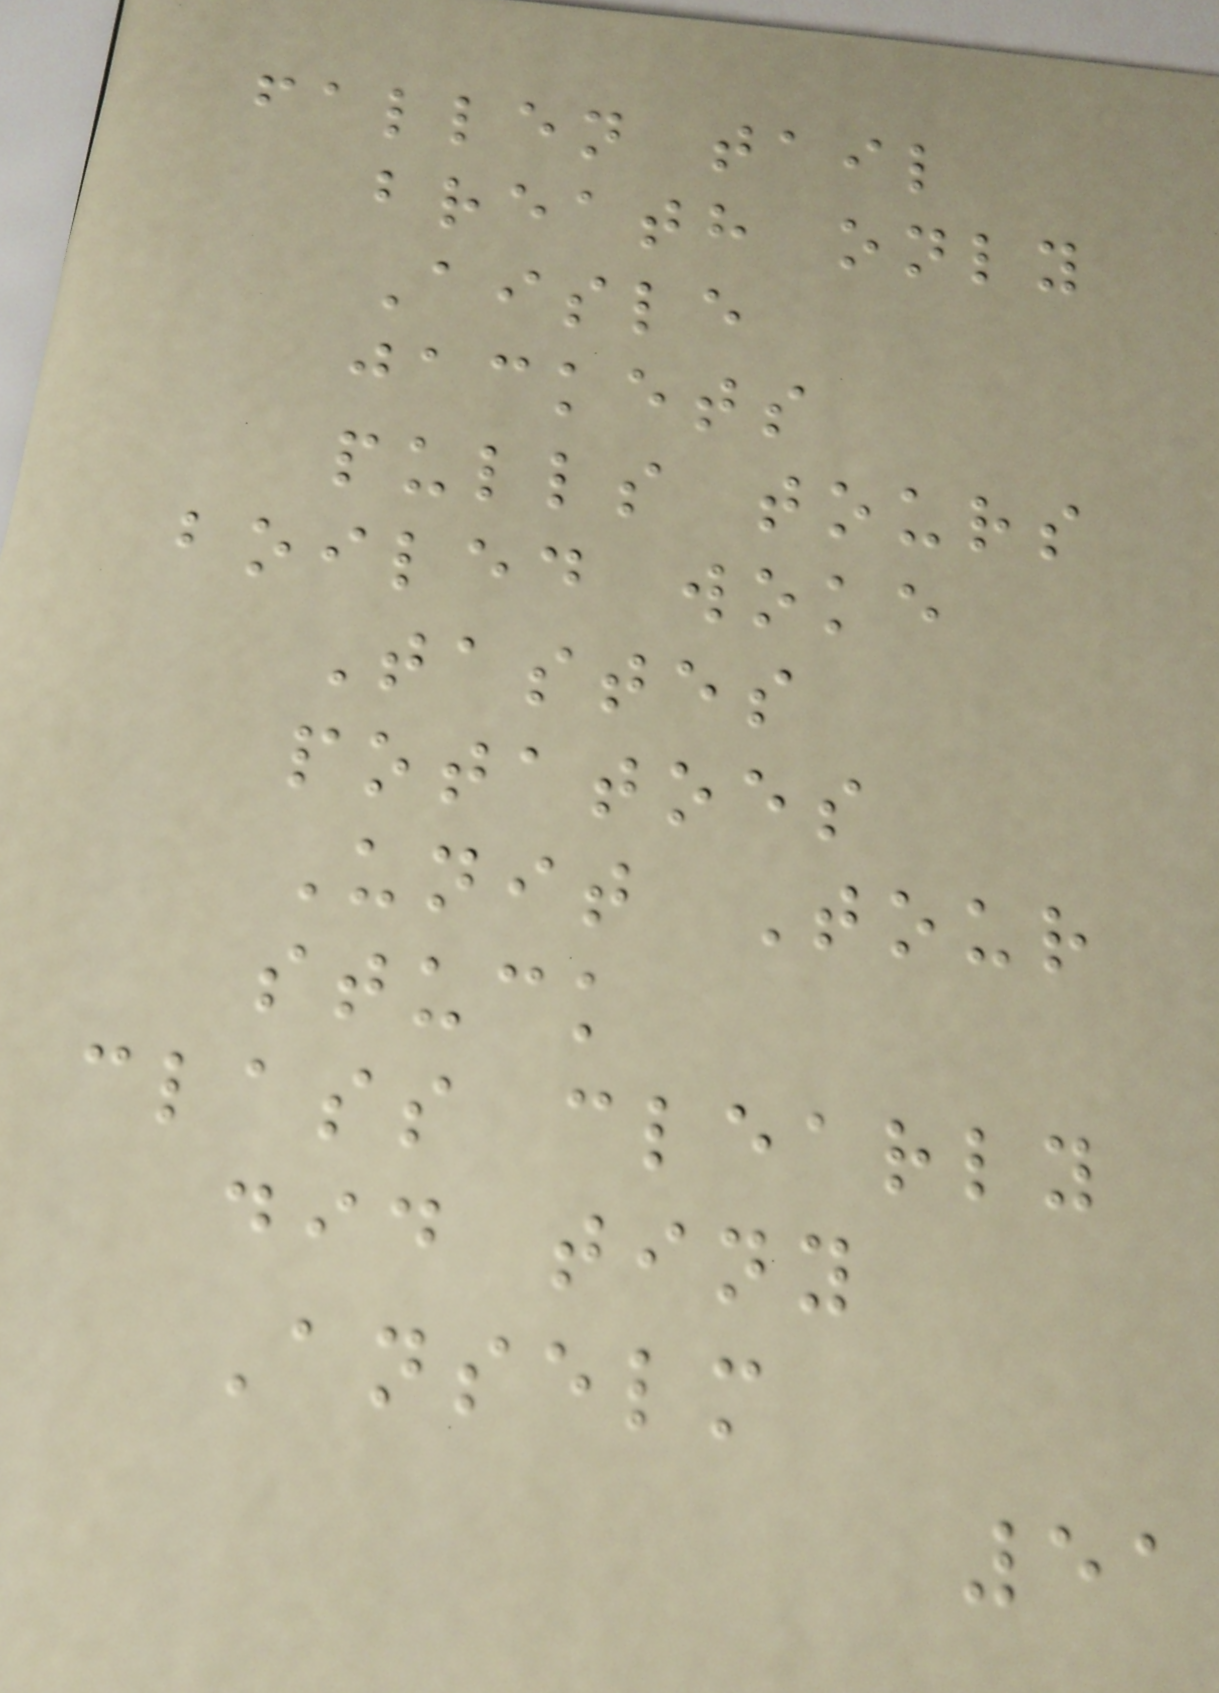fallen tail
breath only
Aisle
jackets
pulls tours
boiled woke
Tastes
potatoes
Unit Tour
stuck
class clearly
did tiny
Anselm
51
